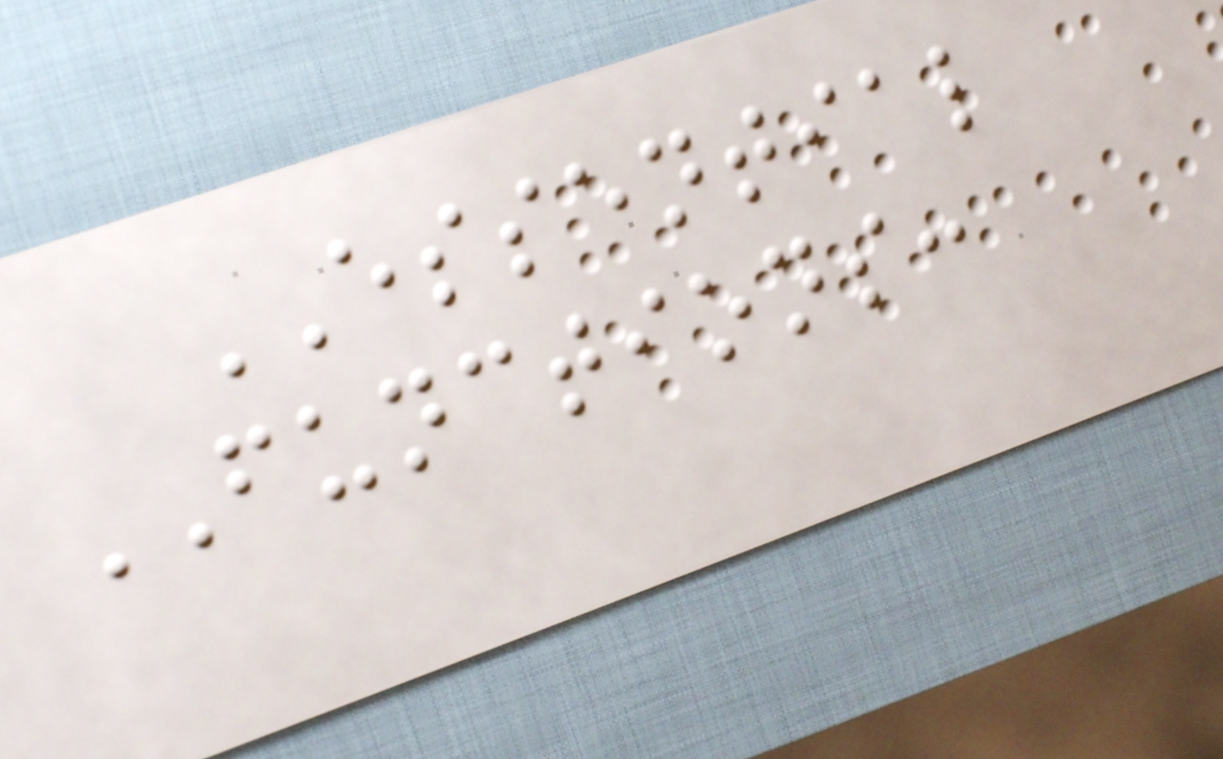ESSENTIAL
FUNCTIONS:
